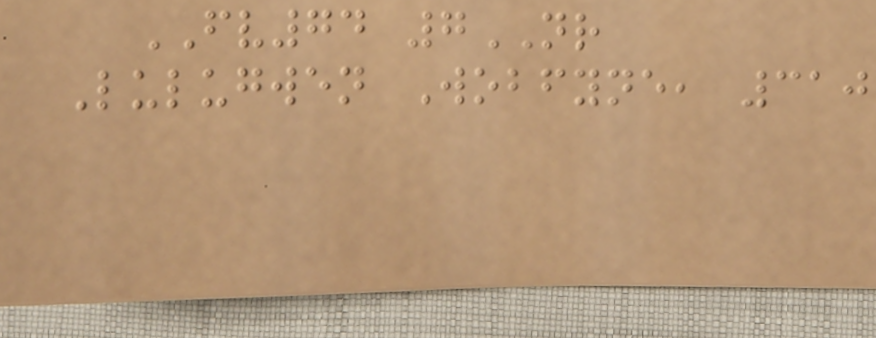FV74 7NR
Lulugwen Wobfyne, 310
